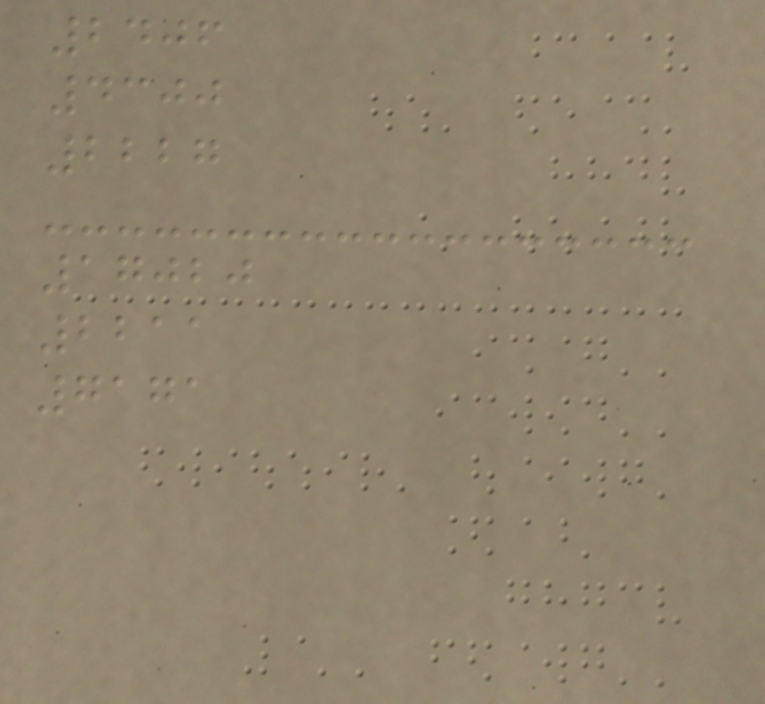2406
4300
2227
17020
2211
7171
